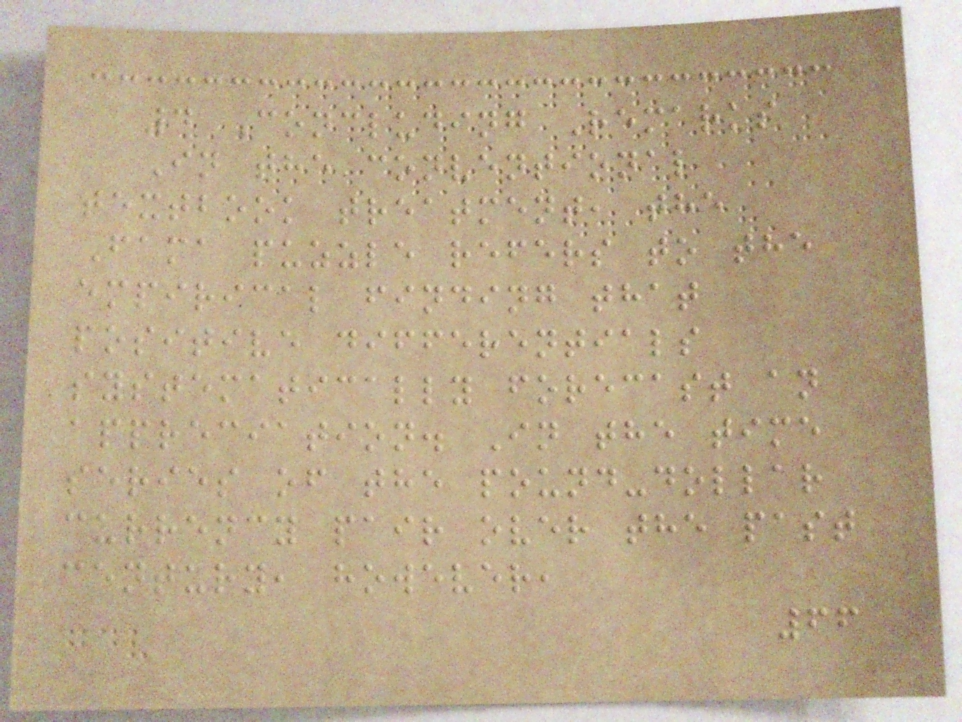4 Concluding Remarks
In the conventional
textbook treatment, the
Fama puzzle refers to the
empirical finding that
positive differentials
systematically forecast an
appreciation. In the time
series of the pound-dollar
currency pair over the past
century, however,
66
